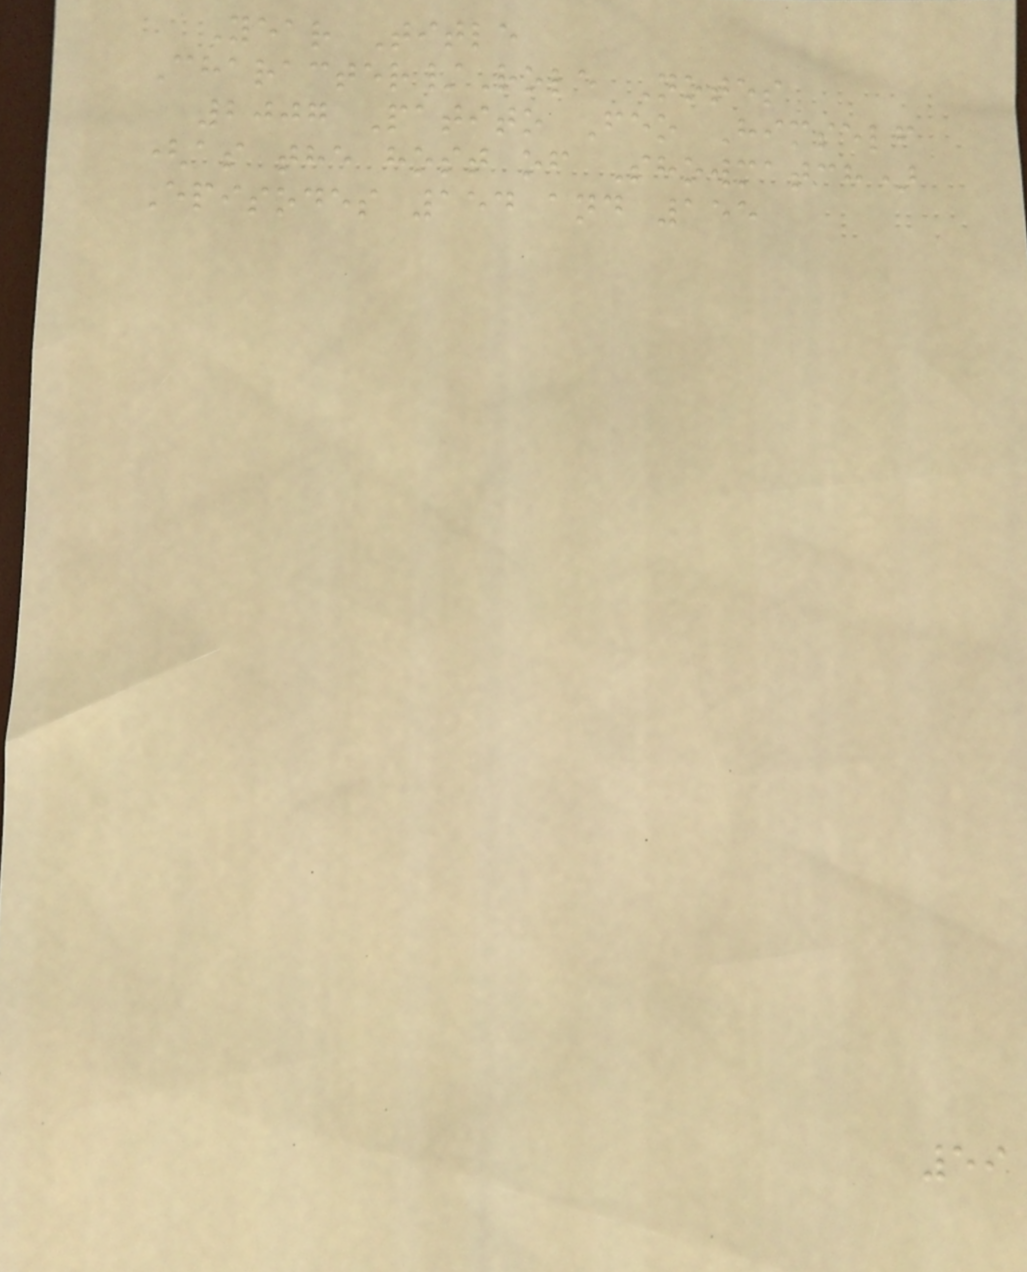Year Title
Character/Role Notes
2007 Patito Feo Himself
(as the host of Showmatch)
Episodes 154 and 155
59
